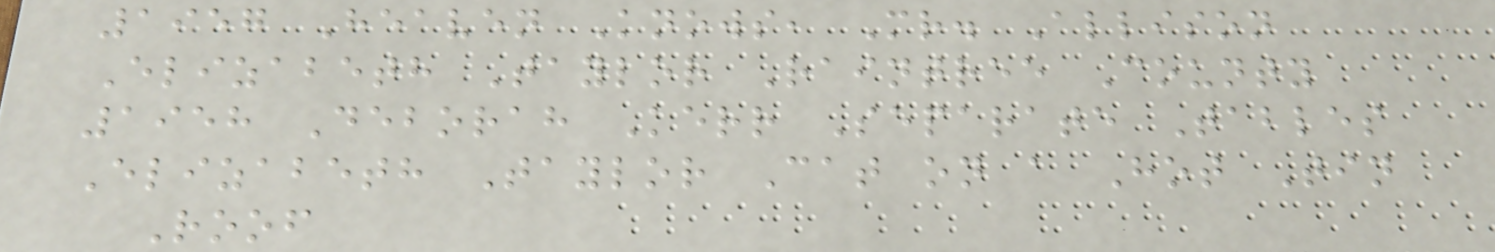1957 Heaven Knows, Mr. Allison
Elizabeth Taylor Raintree County
1958 Deborah Kerr Separate Tables
Elizabeth Taylor Cat on a Hot Tin
Roof
